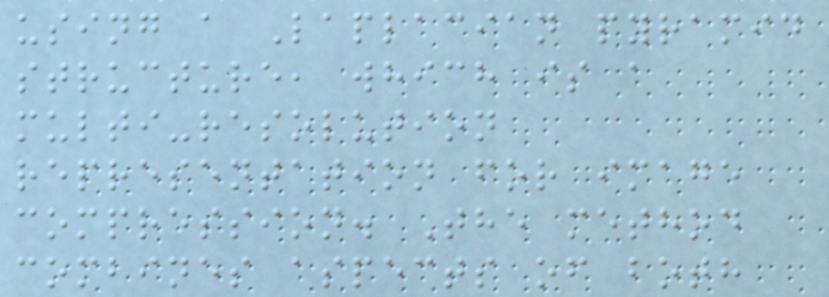using a Laplacian pyramid
structure, which is a
multi-resolution
representation for image
compression. The method
combines aspects of both
